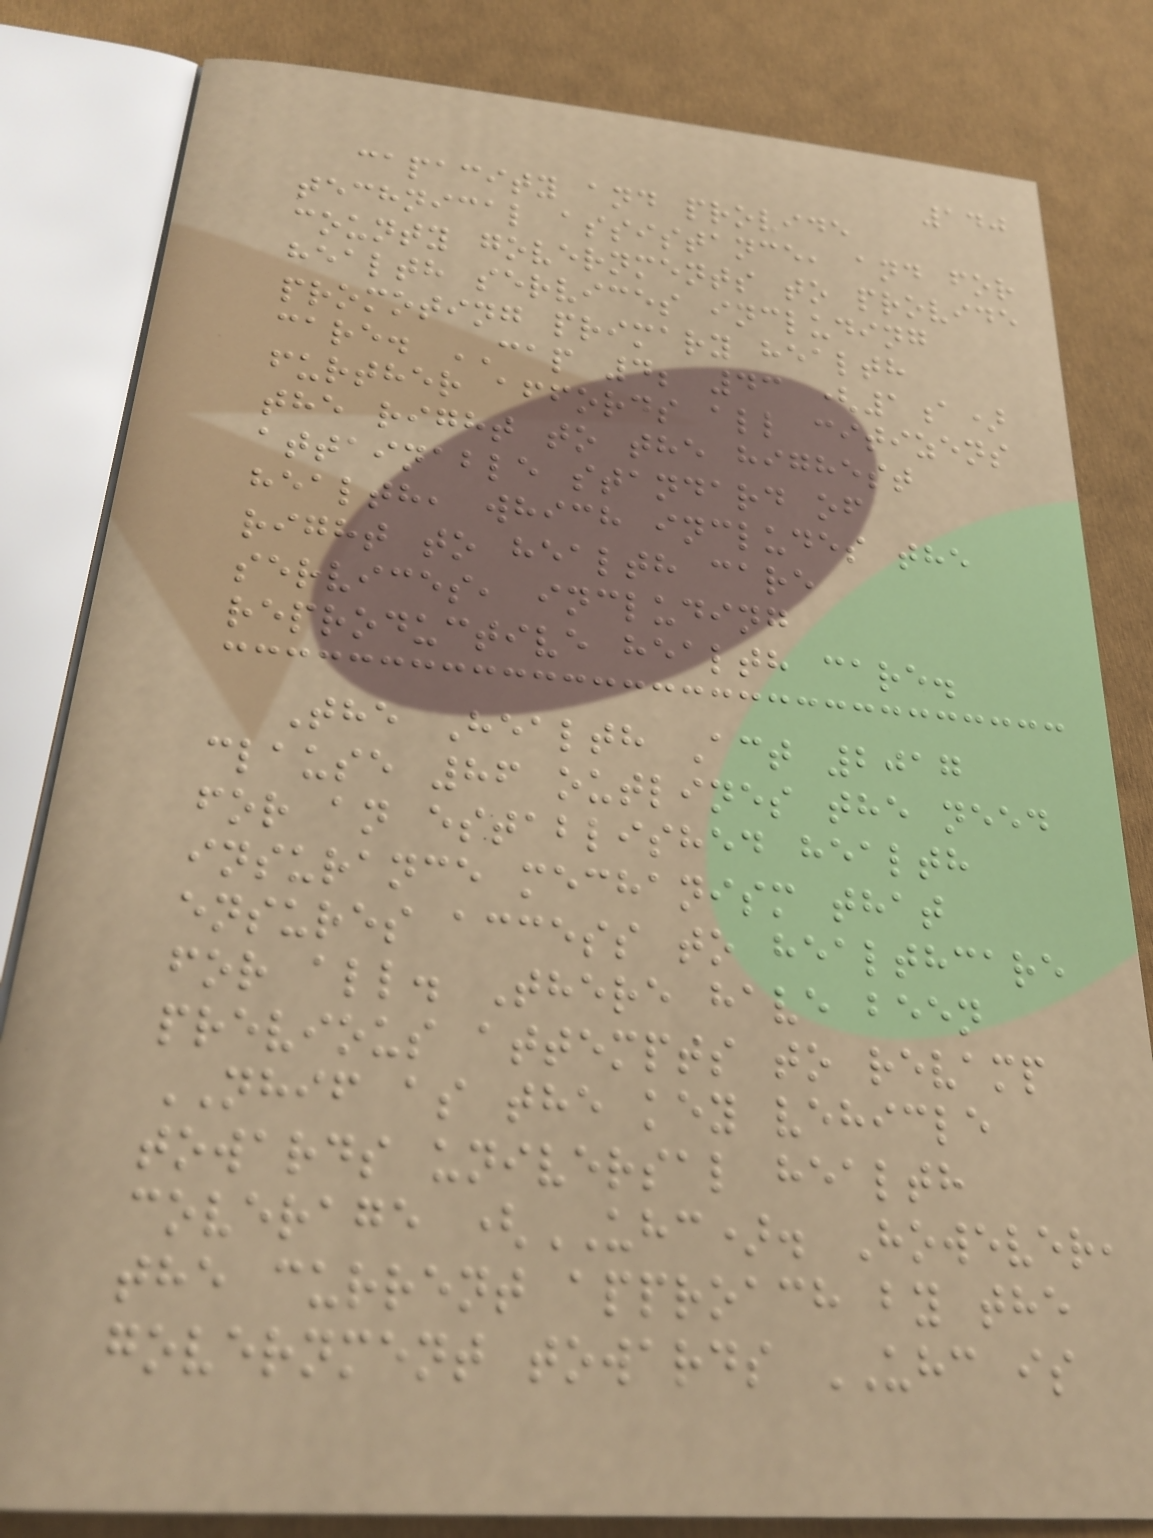140
capacity and provide
technical assistance, and for
county governments to provide
health services including
promoting primary health
care. CAP 4; 43 (1a)
further affords all citizens
the right to the highest
attainable standard of
health, which includes the
right to health care
services, including
reproductive health care.
The Health Act 2017
clause 86 outlines the need
for an established health
insurance mechanism that
ensures access to healthcare
for all. There have been
previous attempts to revamp
NHIF as the key vehicle
towards universal health
coverage (UHC). However,
the current approach by the
government towards UHC is
